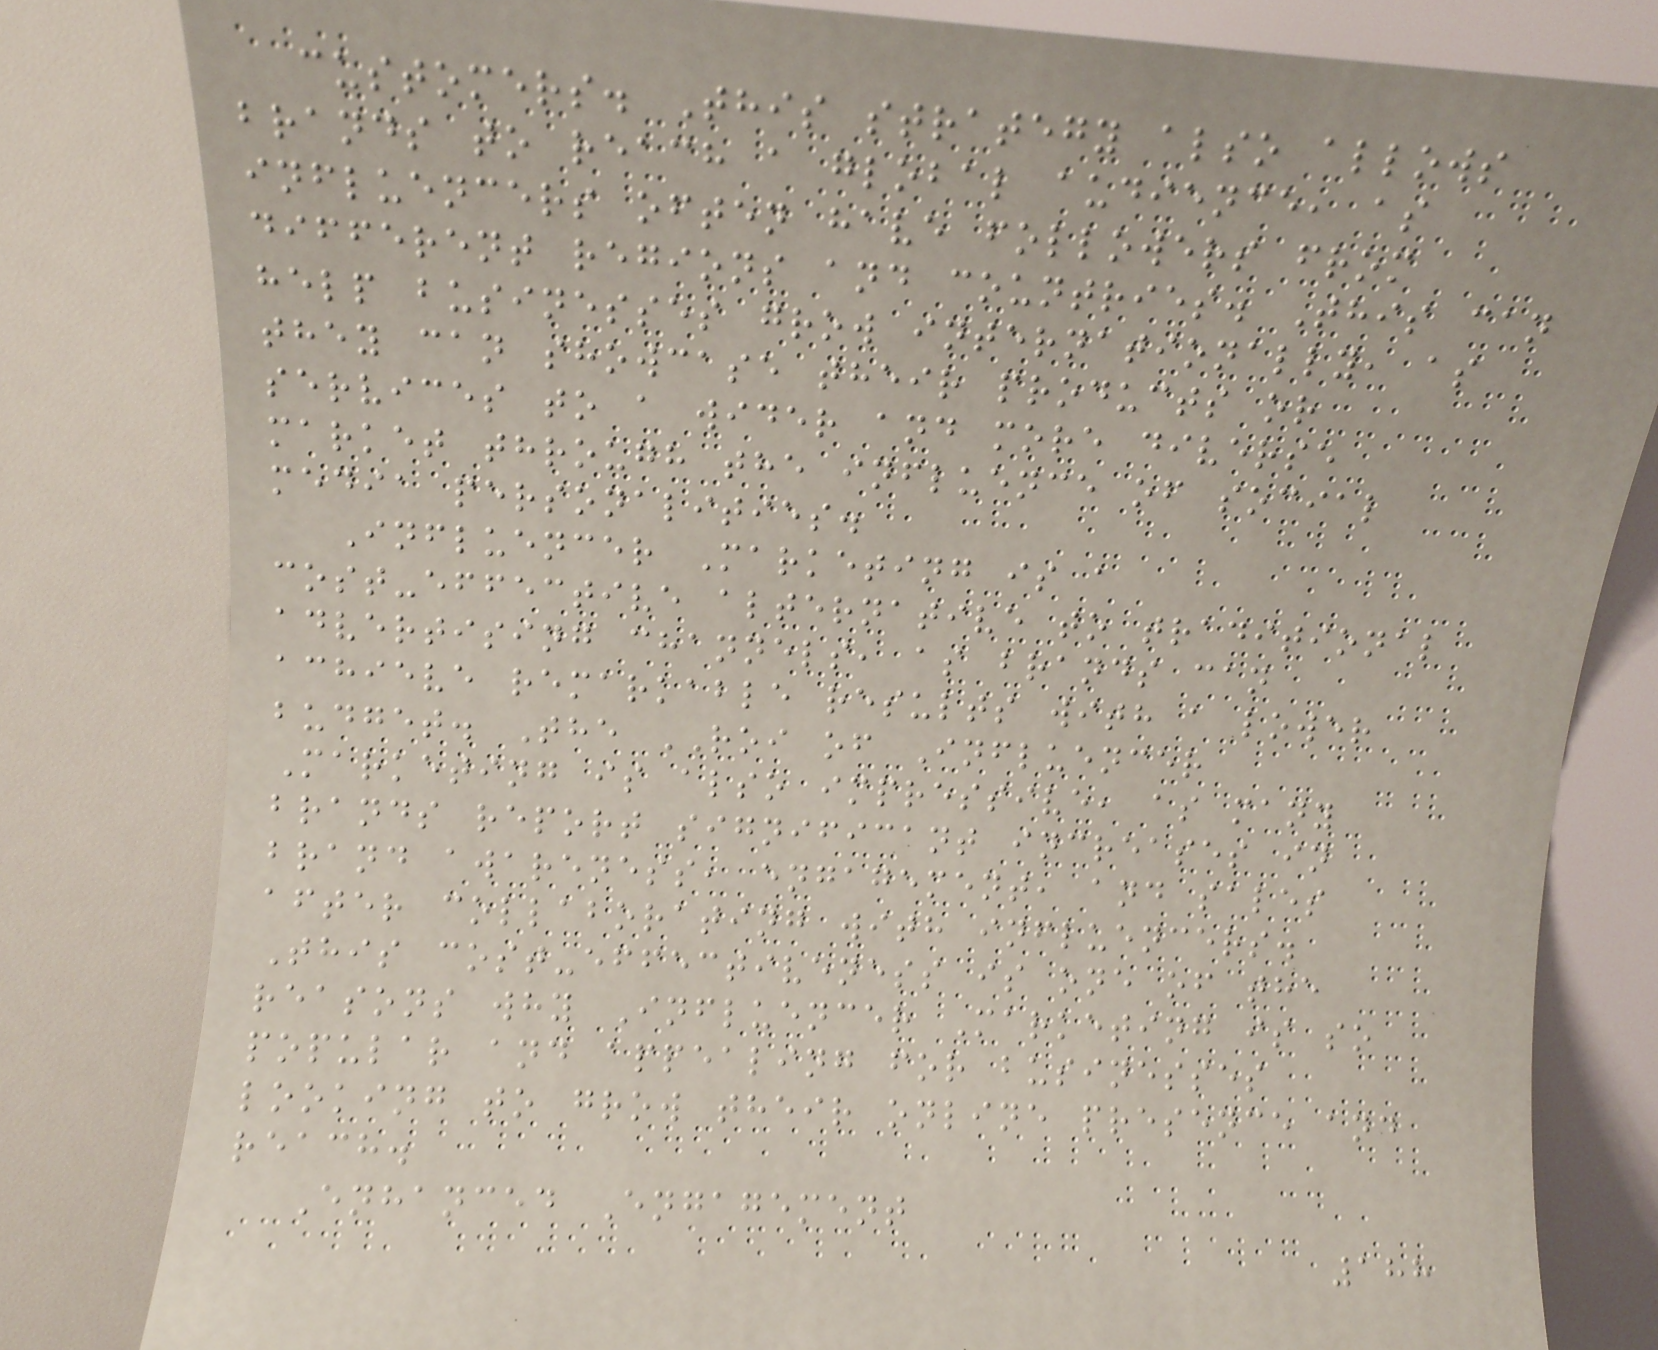customers. This strategy also allows
brands to reach a global audience, as
influencers often have followers from
different regions and countries. This can
help businesses grow internationally, as
they can showcase their products or
services to a wider and more diverse
market through the influence of social
media personalities.
Influencer Marketing is a
cost-effective alternative to traditional
advertising channels, as brands can
achieve remarkable results with a lower
budget. The ROI of Influencer
Marketing is also impressive, as many
brands report significant increases in
brand awareness, engagement, and sales
after collaborating with influencers.
This cost-effectiveness is one of the
reasons why Influencer Marketing is so
popular and appealing for businesses
looking to grow their online presence and
reach.
Enhanced Engagement
188
